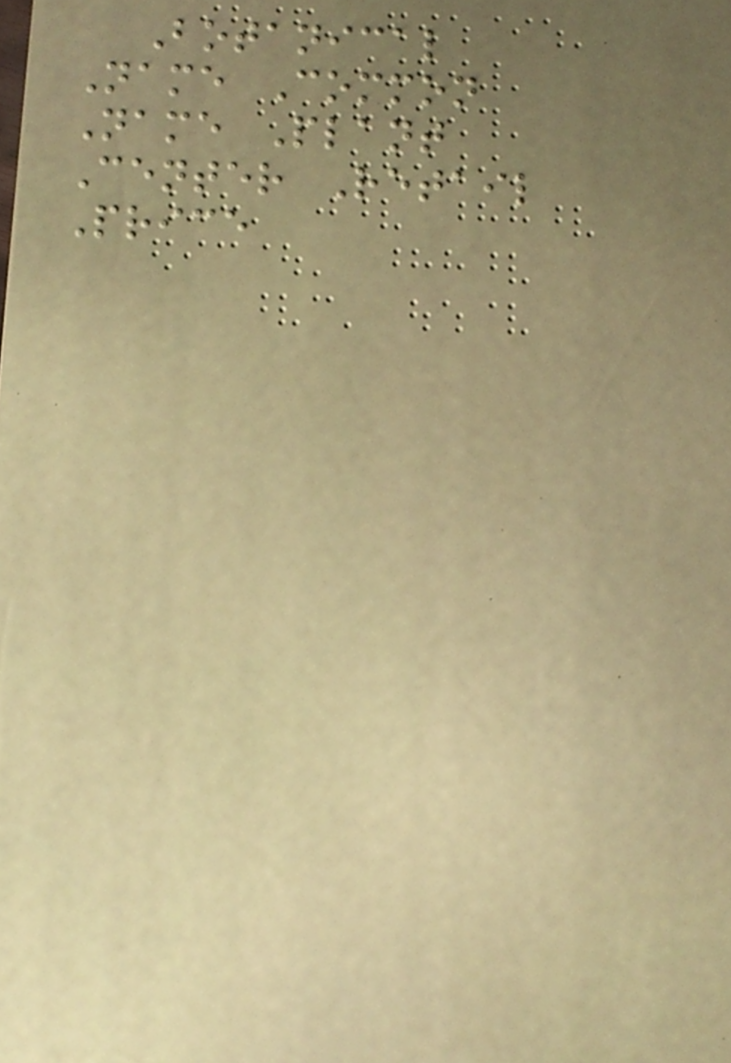Botanical
Name Common
Name Plant
Center Retail
Price
